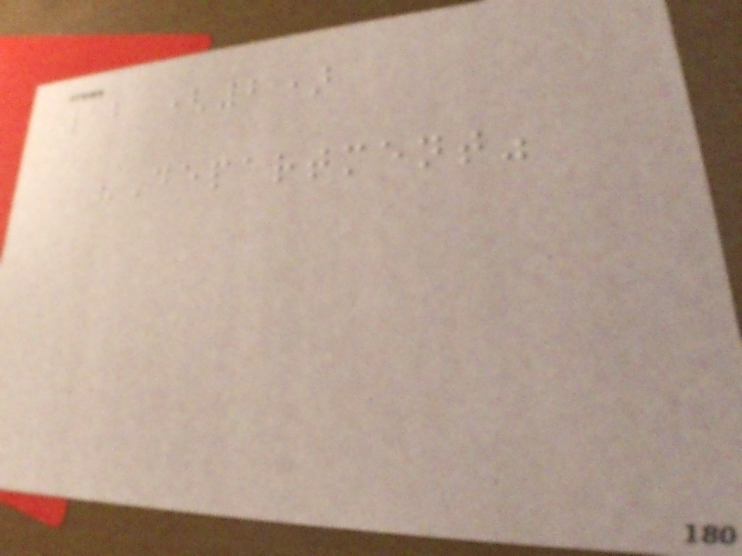12 (2)
"Department"
